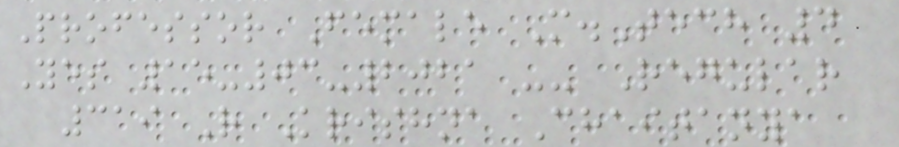Professor Female M.Tech 4
Yes 15-03-2021 -- Regular
319 R Krishna Chaitanya
